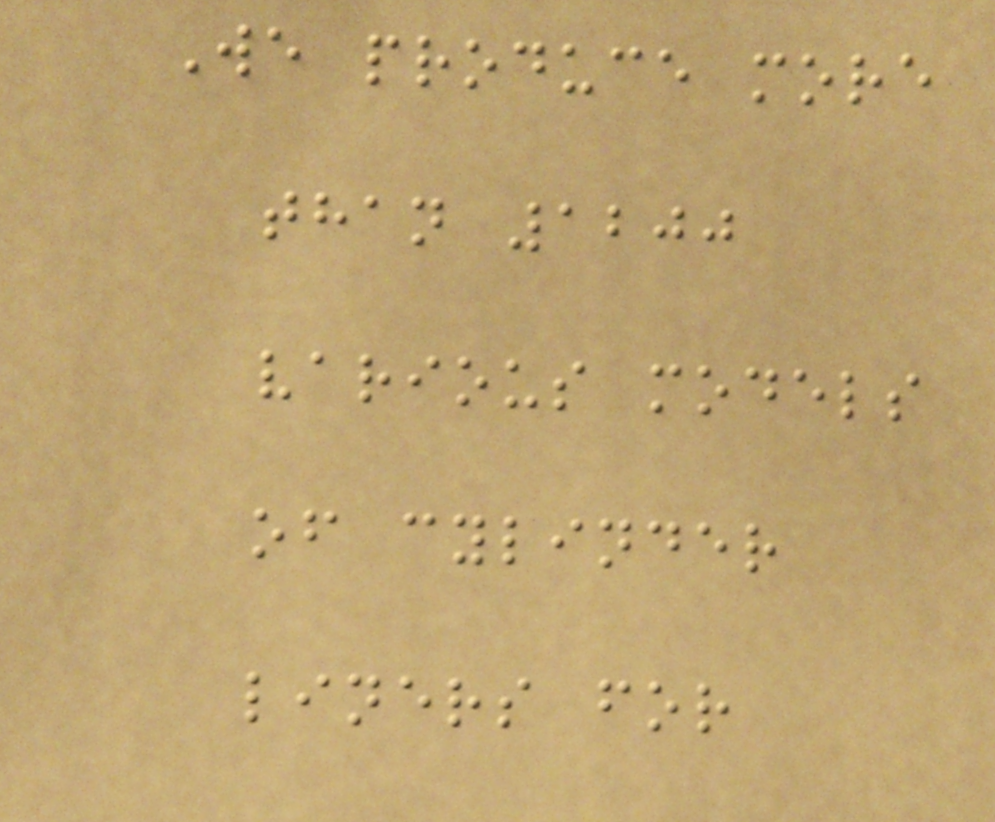We produce more
than 1200
various models
of cylinder
liners for
